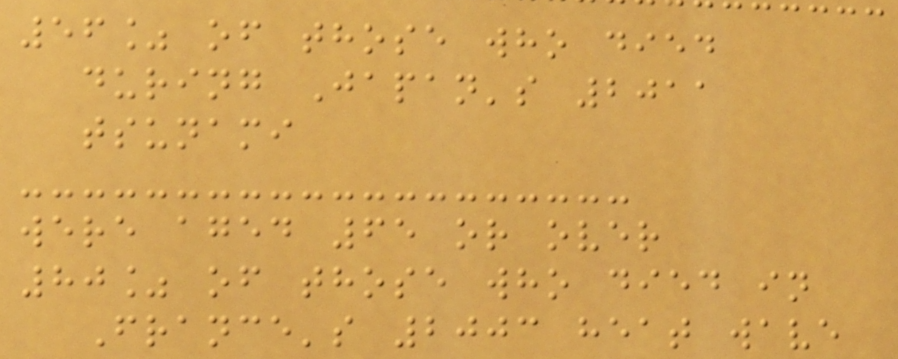56% of those who died
during Japan's 2011
tsunami
were aged 65 or over
80% of those who died in
France's 2003 heat wave
